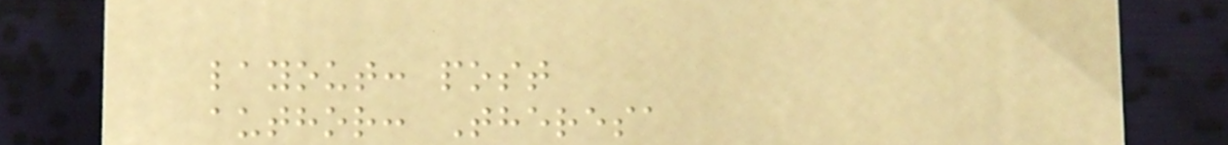layout: post
author: Theresa
